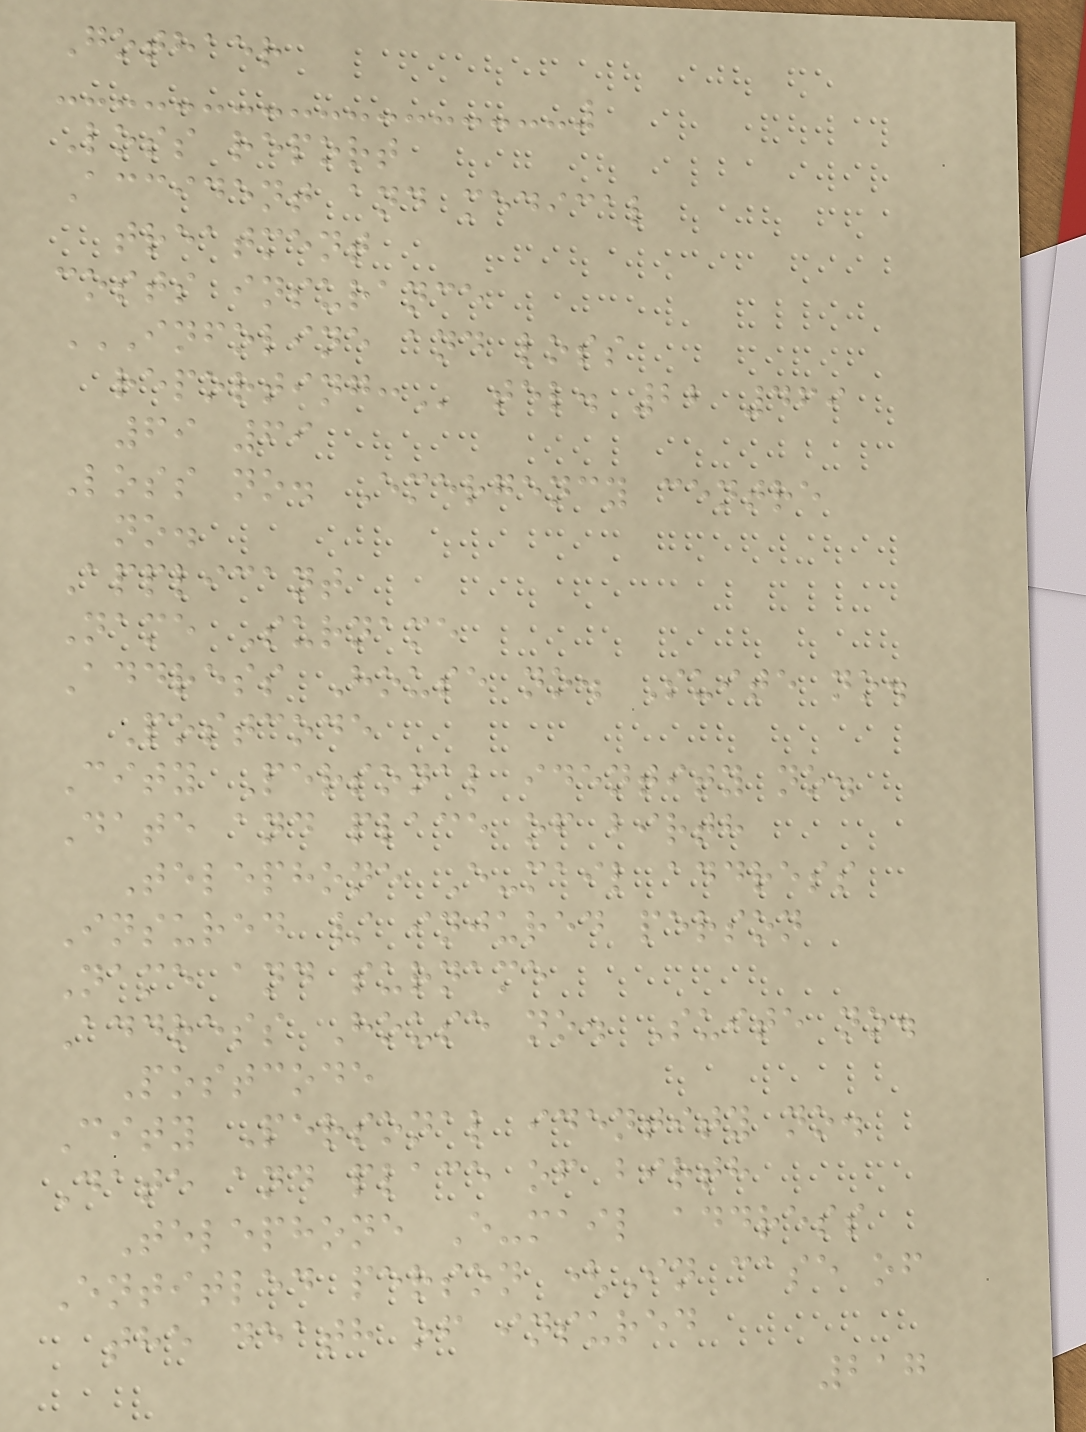Gothaer
Loss report
Accident and medical
treatment
costs insurance
INFOLINE AND LOSS
REPORTING: tel. 22 469
69 69
Loss no. Emergency centre
no.
Applicant
Name Surname
Address House no. Suite no.
Postcode
City Personal identity no.
Date and place of birth
Telephone E-mail address
Insured / injured person
Name and surname
Address House no. Suite no.
Postcode
City Personal identity no.
Date and place of birth
Telephone E-mail address
Entitled person (In case of
the death of insured
217
